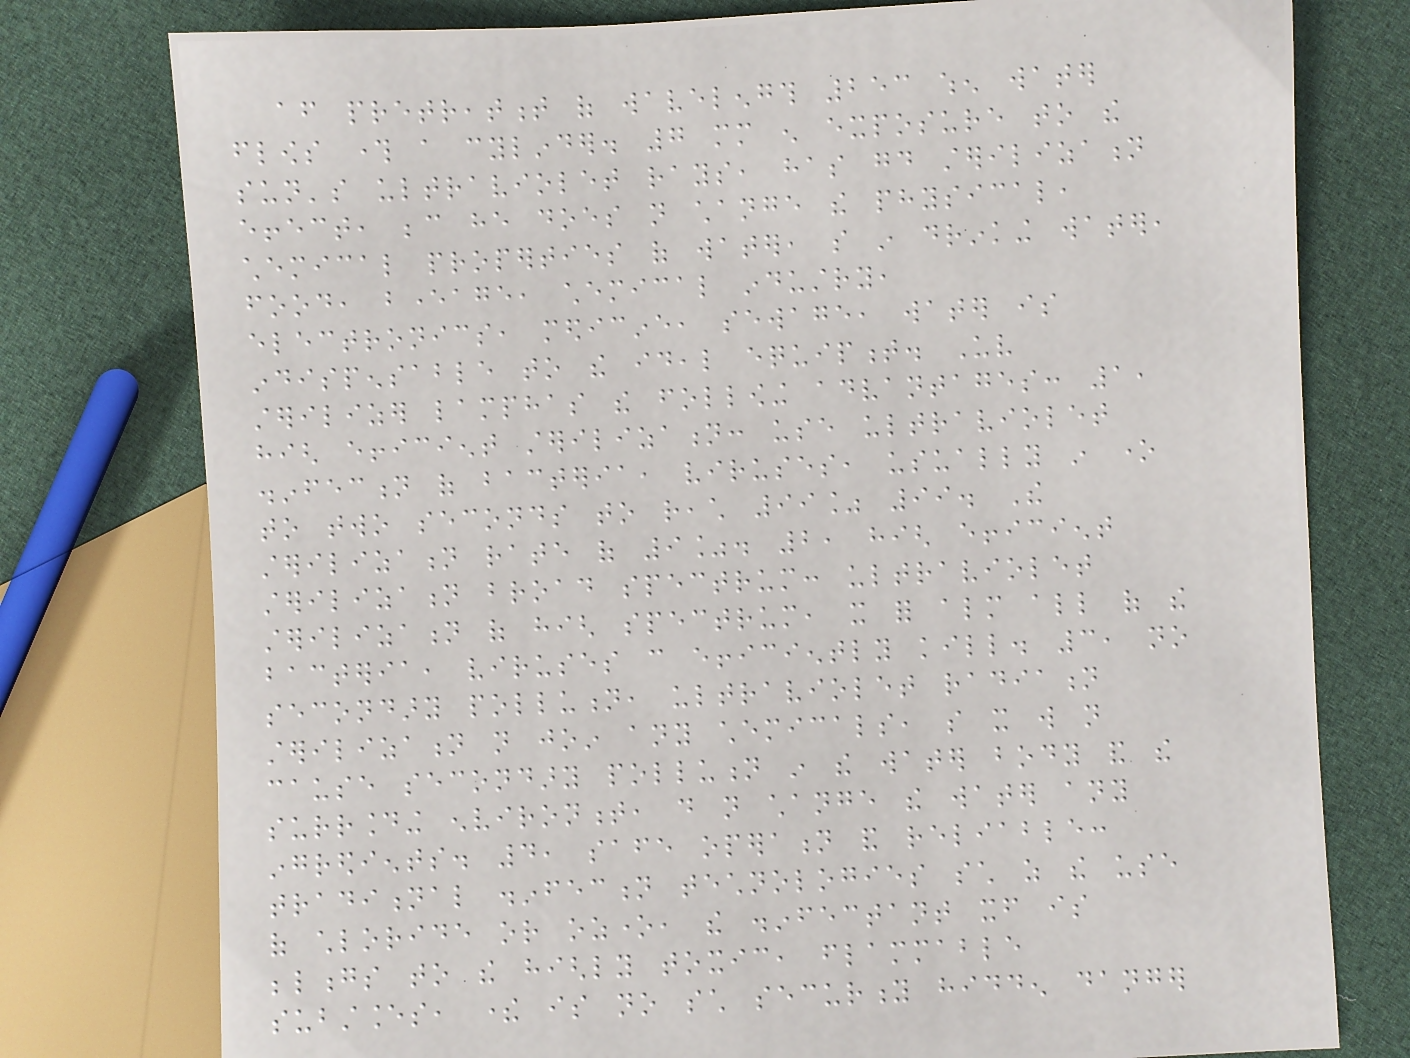after pretreatment of wavelength 253 when water
flows through a cylinder. 7 mm enough exposure to the
sun's ultraviolet rays, has good sterilization
effect, because he does not change the physical,
chemical properties of water, so in drinking water,
food, beverage, chemical industry,
electronics, medicine, sewage, water is
indispensable to the ideal equipment. Uv
sterilizer lamphas the following advantages: 1,
high efficient sterilization: use ultraviolet
disinfection of bacteria, viruses, usually in one
to two seconds to reach 99% 99. The
sterilization rate of 9%. 2, high efficient
sterilization broad spectrum: ultraviolet
sterilization of high spectrum, it for almost all of the
bacteria, viruses can efficiently kill. 3, no
secondary pollution, ultraviolet radiation
sterilization not join any chemicals, so it will not
cause secondary pollution in the water body and the
surrounding environment, do not change the water any
ingredients. 4, safe operation and reliable:
traditional disinfection technologies such as the use
of chloride or ozone, the disinfectant itself is
belongs to the highly toxic, flammable
substances, there is no such security hidden danger
